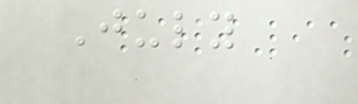July
